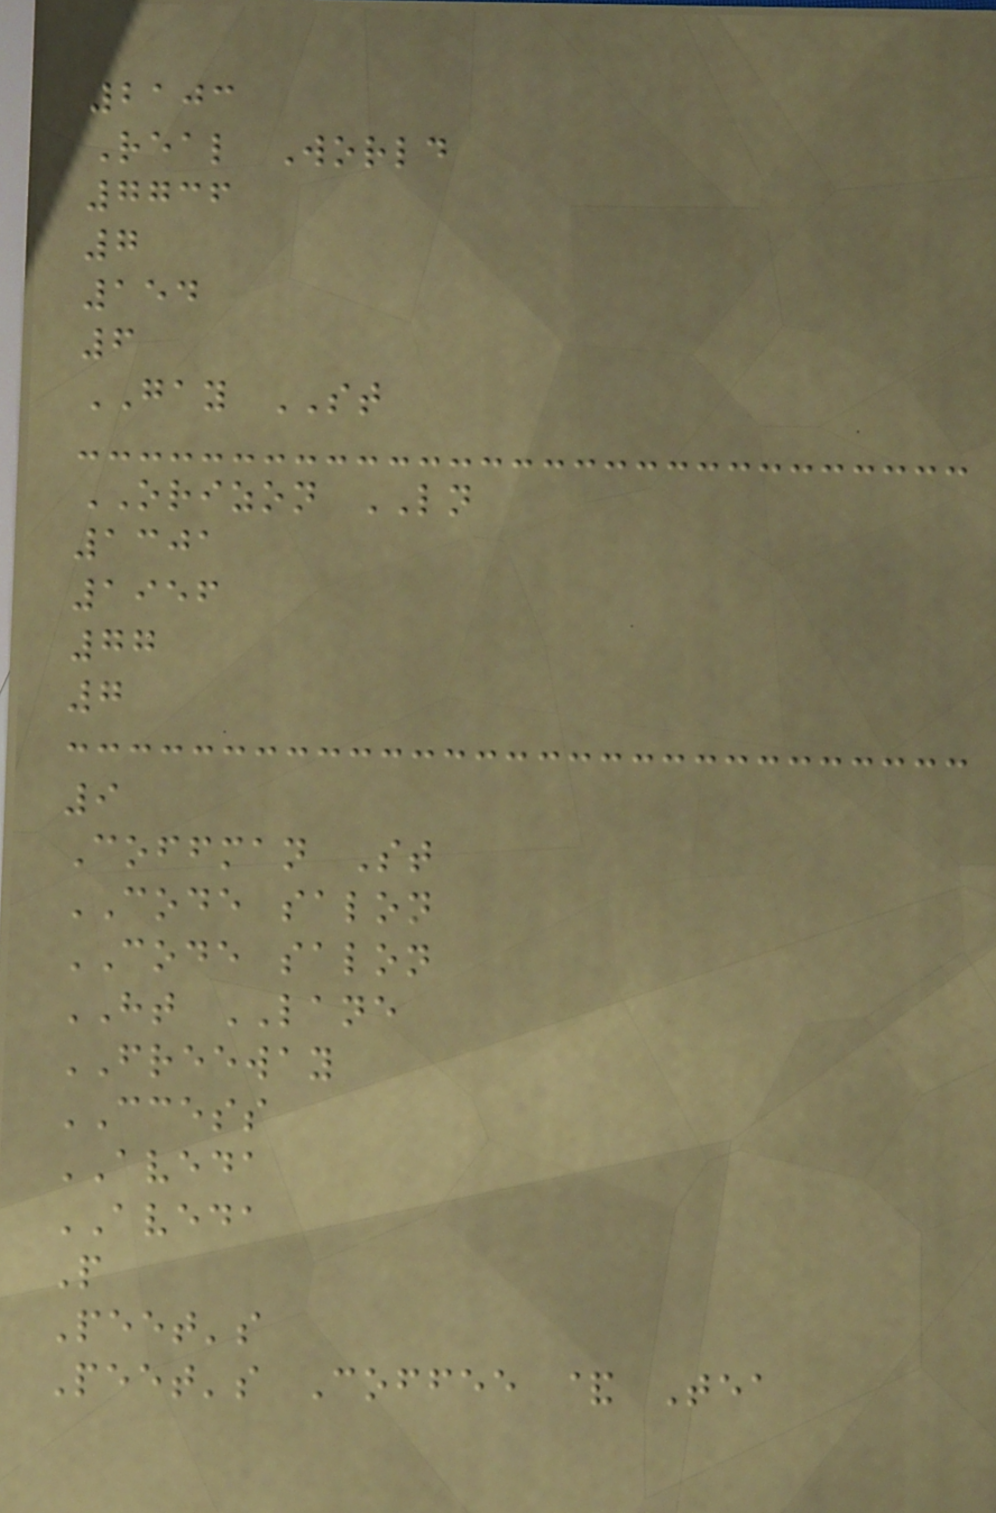2103
Real World
7736
7
154
6
GAY ST
ORIZON LN
1301
1956
77
7
9
Coffman St
CODE salon
CODE salon
HT LANE
FREEWAY
CCESS
AVEDA
AVEDA
P
Peet's
Peet's Coffee & Tea
